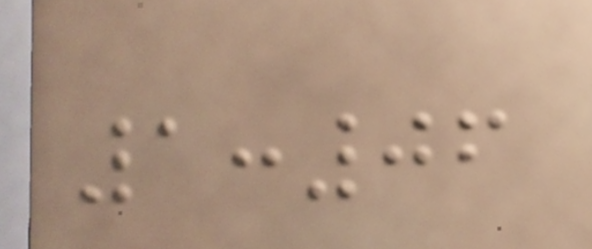1:06
